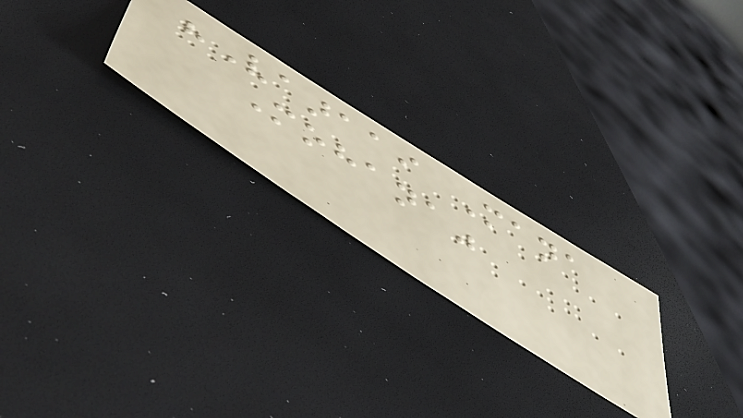"Vaaraai Mana
Mohana"
